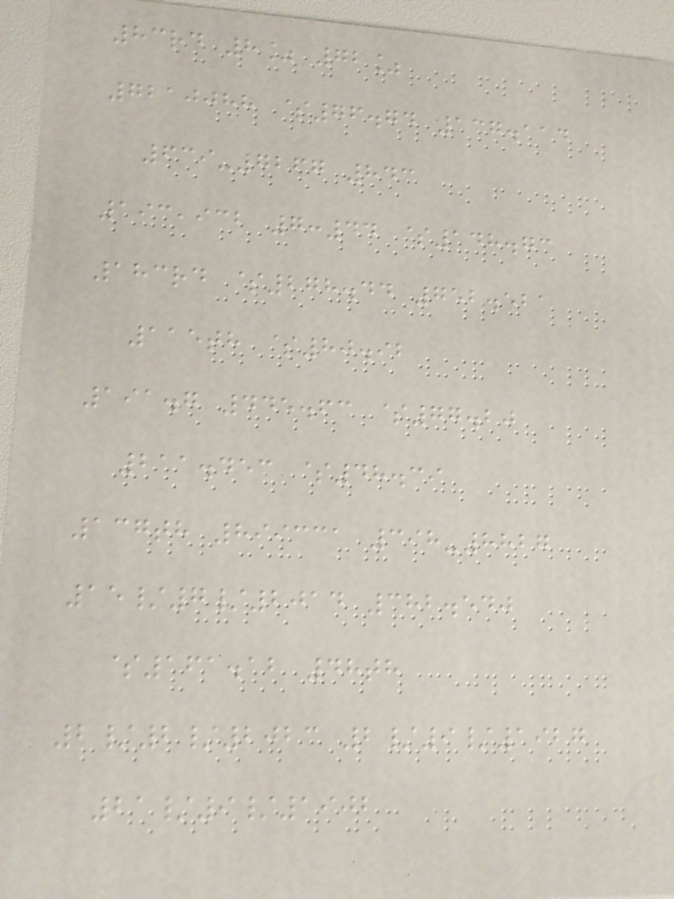83rd 8% 72%
7210088 $76.74 137.114
639-7267 843
193,932 7:44 $148.73
183rd $278.44 752.521
115th $80.92
191.7 445.63 $77.20
211.453 $48.39
137th 899331 398-8827
15/7/2014 382.540
$161.12 48th
2/2/2023 2/9/1927
21/9/1902
